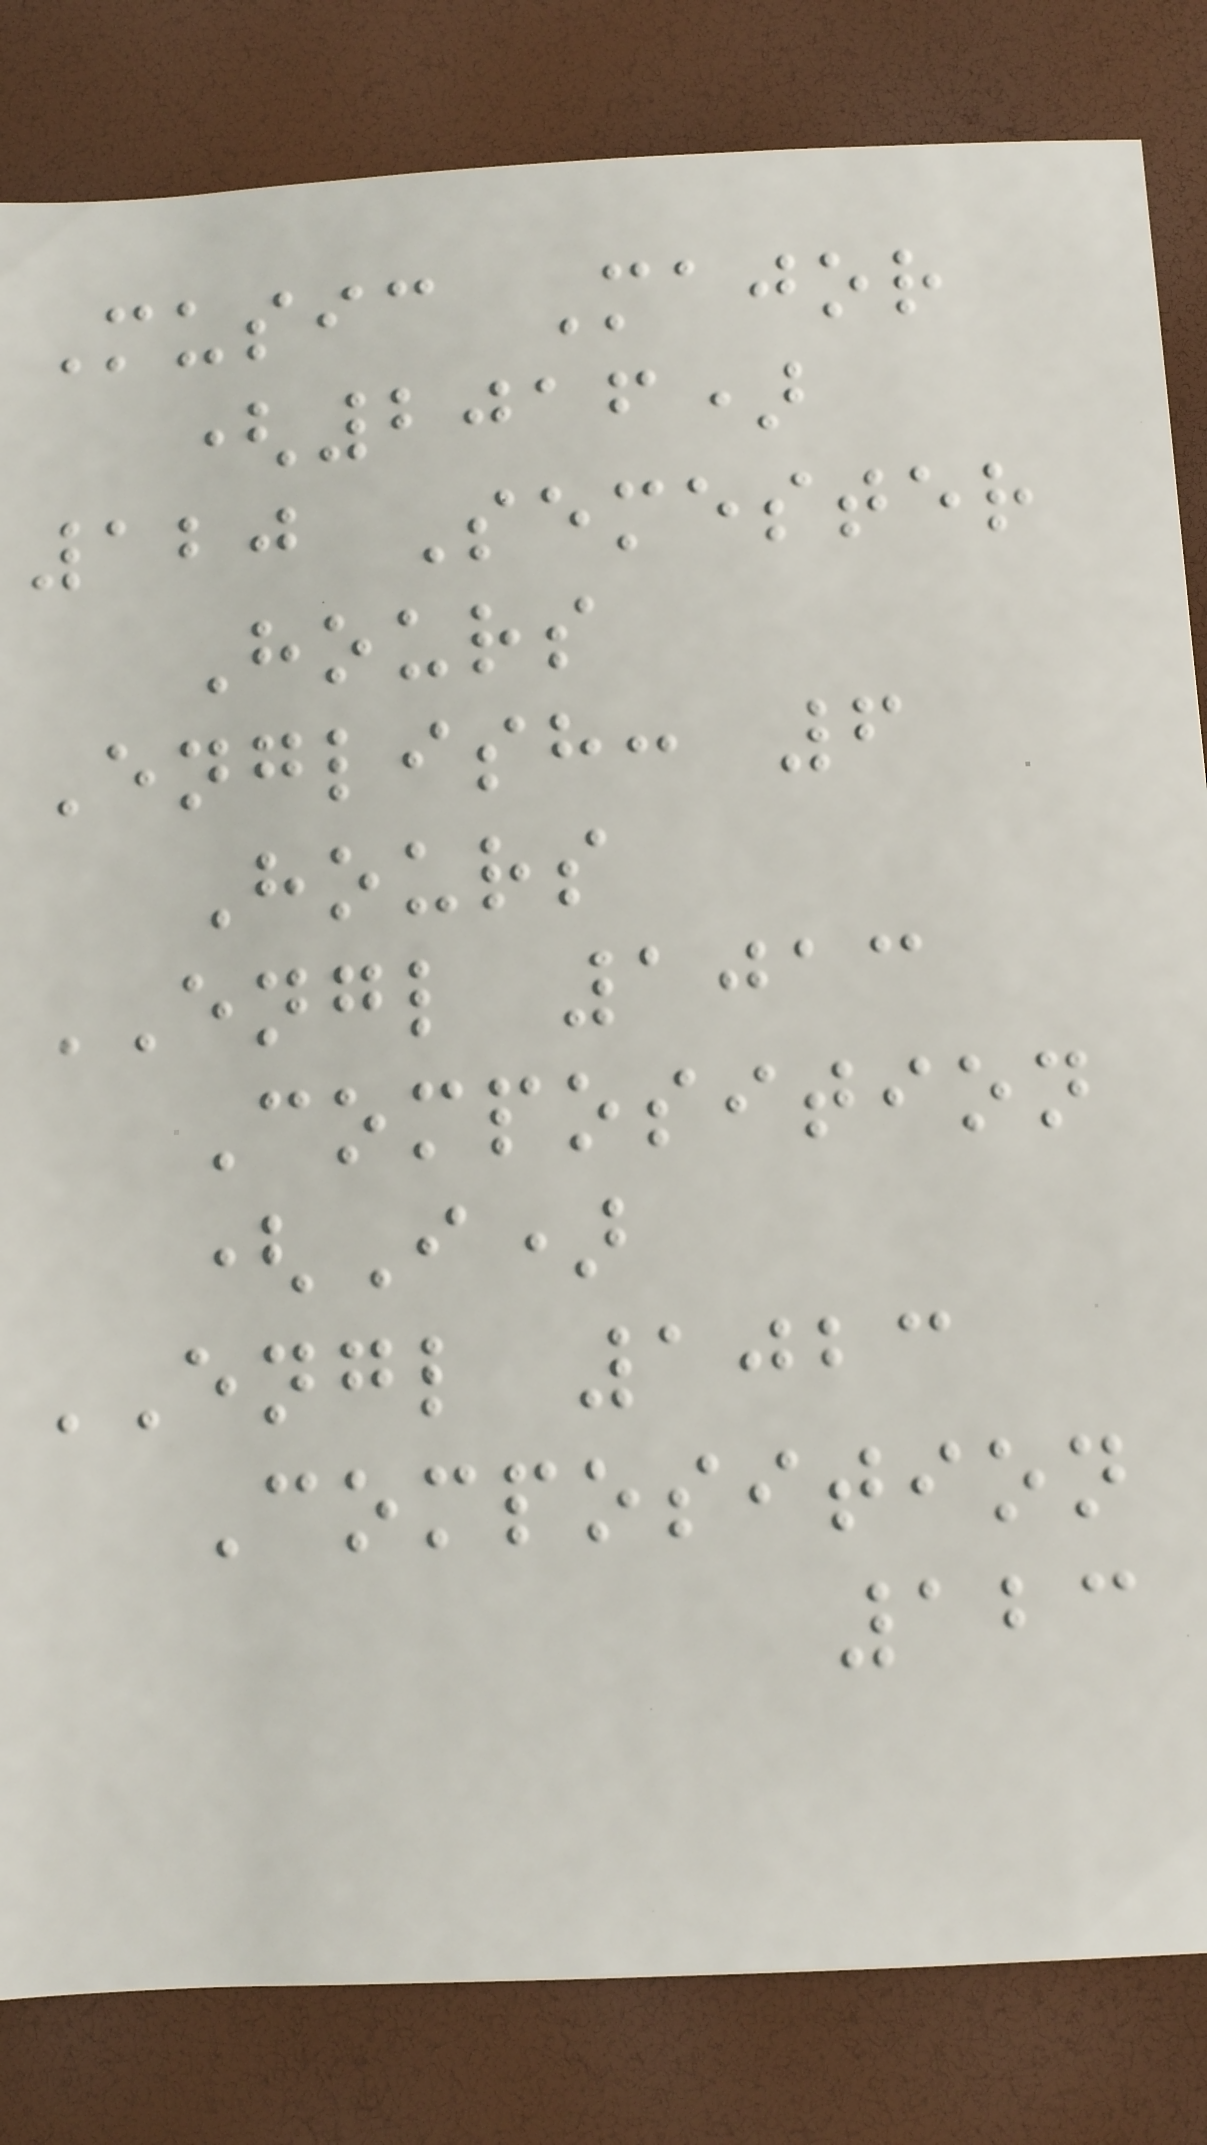Music Major
(2016)
120 Semester
Hours
English: 6
Hours
ENGL 1013
Composition
(I)
ENGL 1023
Composition
123
